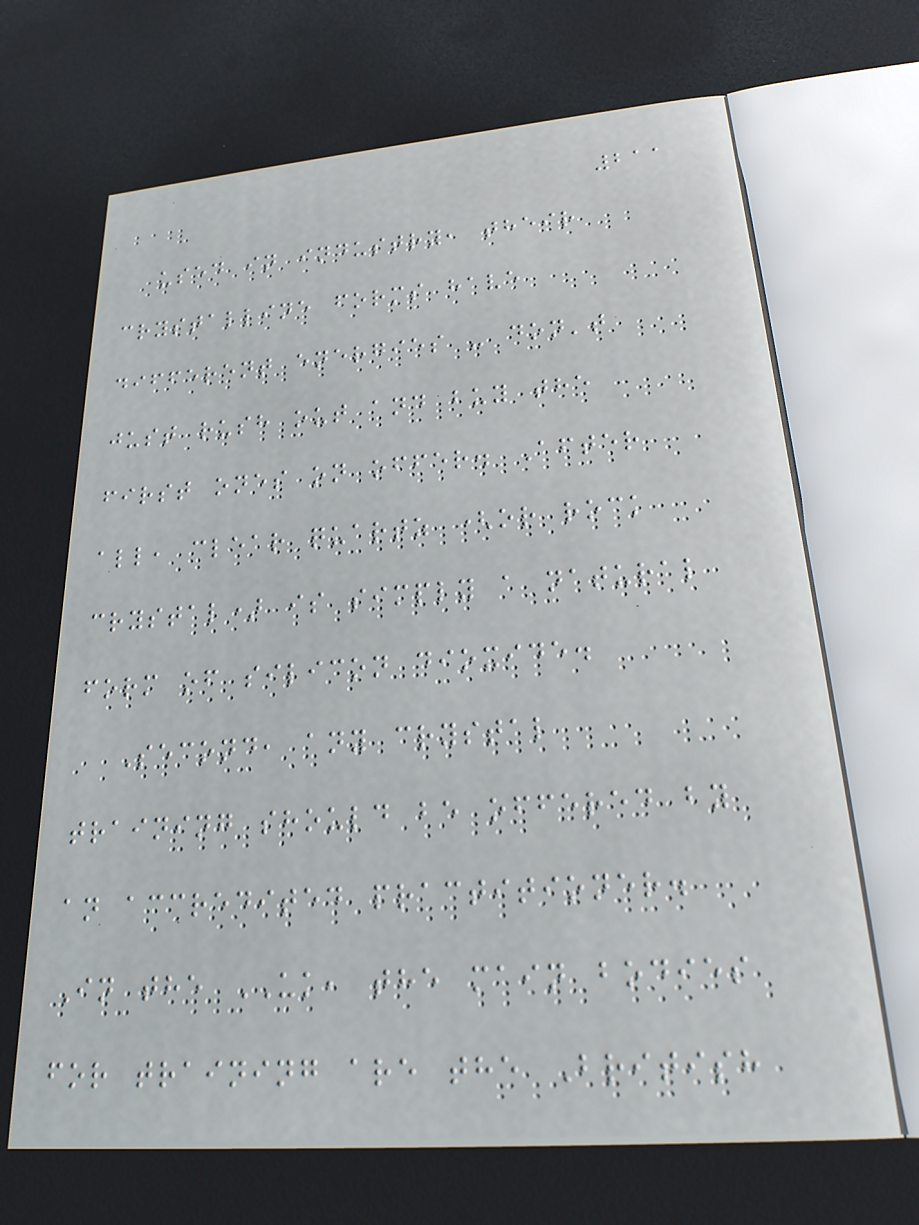211
used in industry, their
crystalline forms have
different energies - don't
just rush out and buy the
first ones on offer. After
all, clear quartz (or rock
crystal) is simply a natural
form of silicon dioxide.
Second, any crystal
training should be offered by
an accredited practitioner.
In the UK, the main bodies
for training are the British
